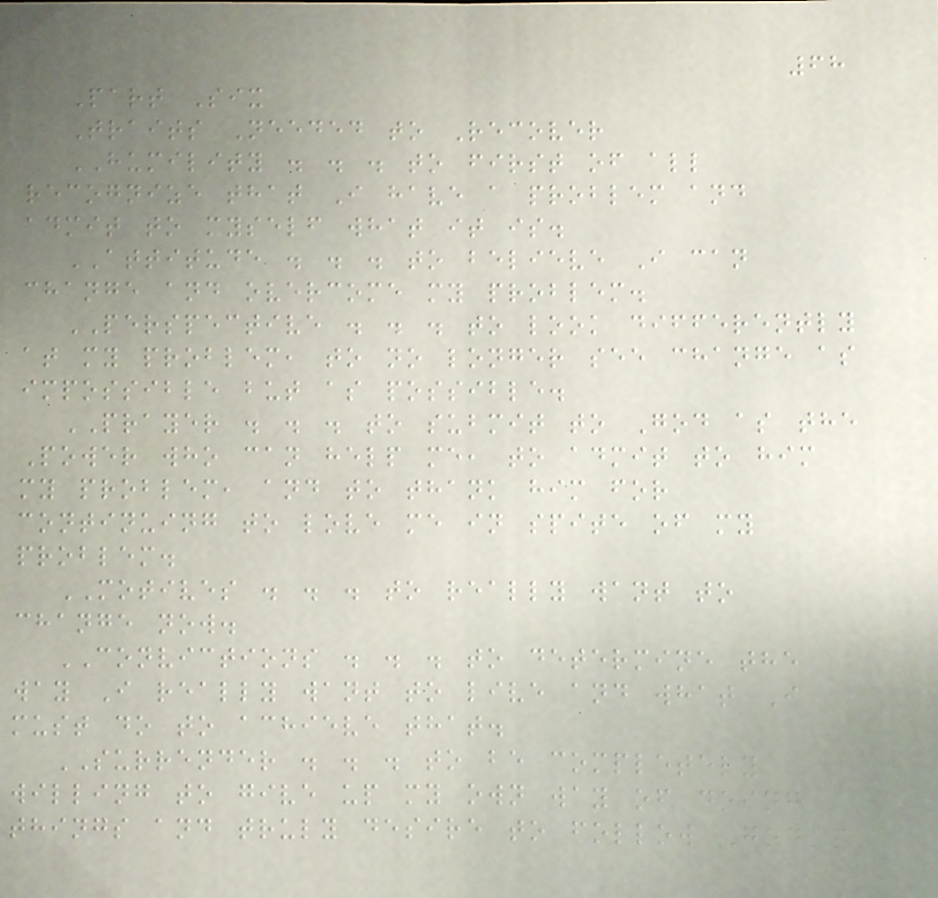68
Part Six
Traits Needed to Recover
HUMILITY . . . to first of all
recognize that I have a problem and
admit to myself what it is.
ATTITUDE . . . to believe I can
change and overcome my problem.
PERSPECTIVE . . . to look differently
at my problem, to no longer see change as
impossible but as possible.
PRAYER . . . to submit to God as the
Power who can help me, to admit to him
my problem, and to thank him for
continuing to love me in spite of my
problem.
MOTIVES . . . to really want to
change now.
CONVICTIONS . . . to determine the
way I really want to live and what I
must do to achieve that.
SURRENDER . . . to be completely
willing to give up my own way of doing
things and truly desire to follow God's
